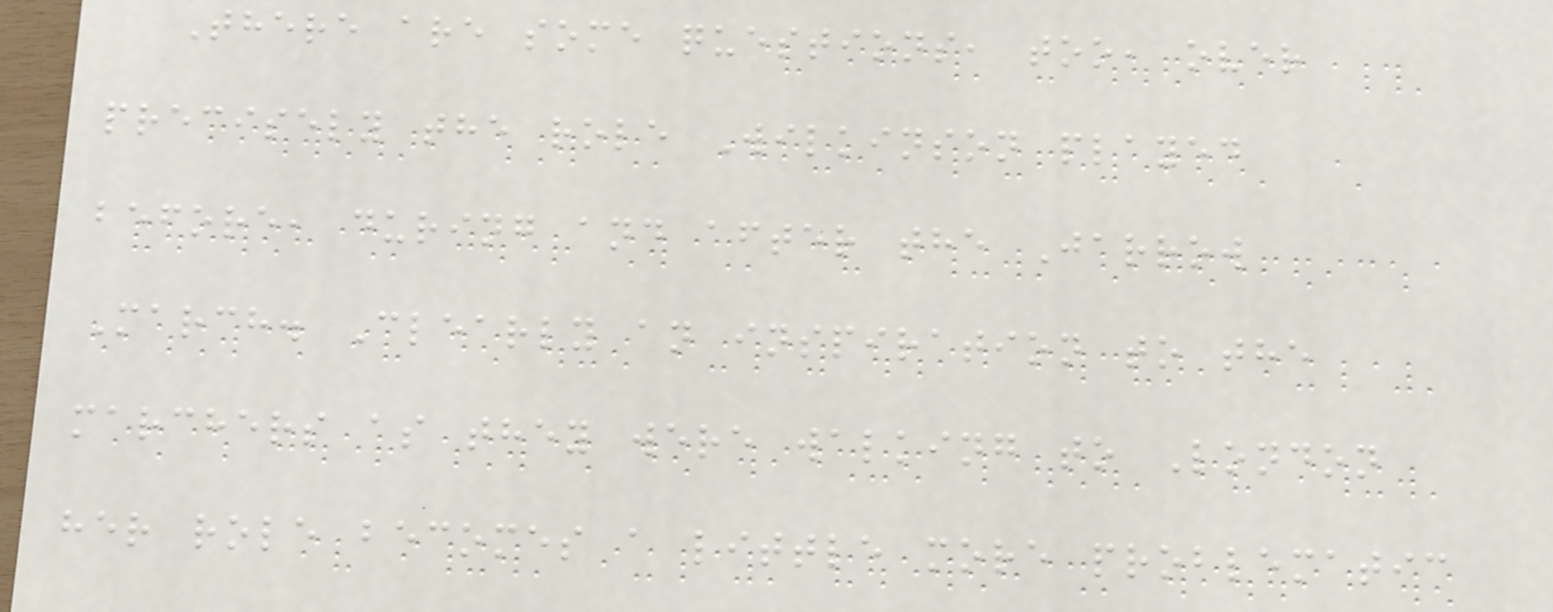There are some questions, too, over
precisely the role Wilkinson played
before, during and after the Jarrow
March. Clearly an inspiration to the
marchers as they were walking to London
her role becomes a little more problematic
